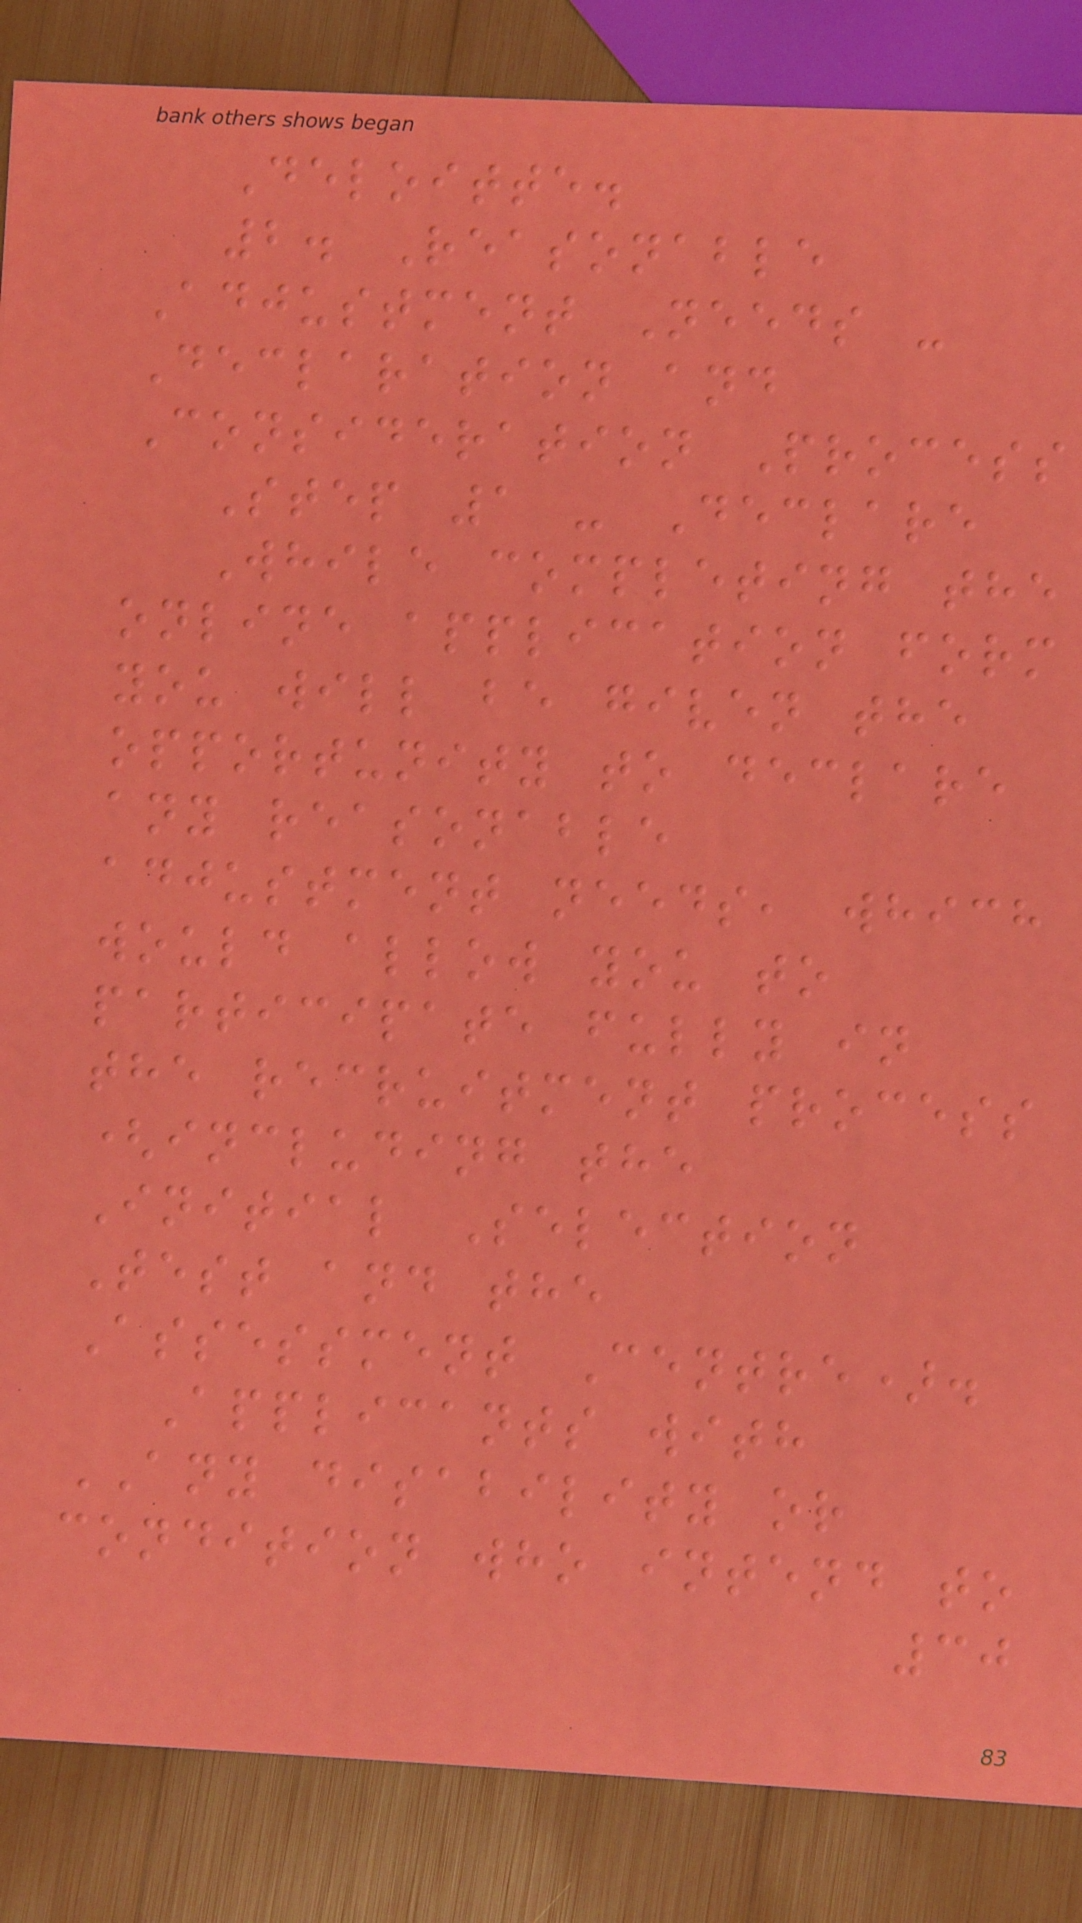Deloitte.
2. Reasonable
Adjustment Needs -
Declaration and
Consideration Process
Step 1 - Declare
While completing the
online application form
you will be given the
opportunity to declare
any reasonable
adjustment needs, which
would allow you to
participate fully in
the recruitment process
(including the
Initial Selection
Test and the
Assessment Centre).
Applicants with
ANY disability or
condition who intend to
30
